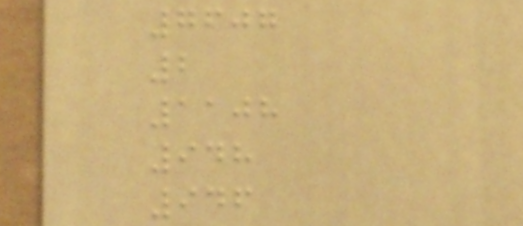7607
2
1108
948
946
